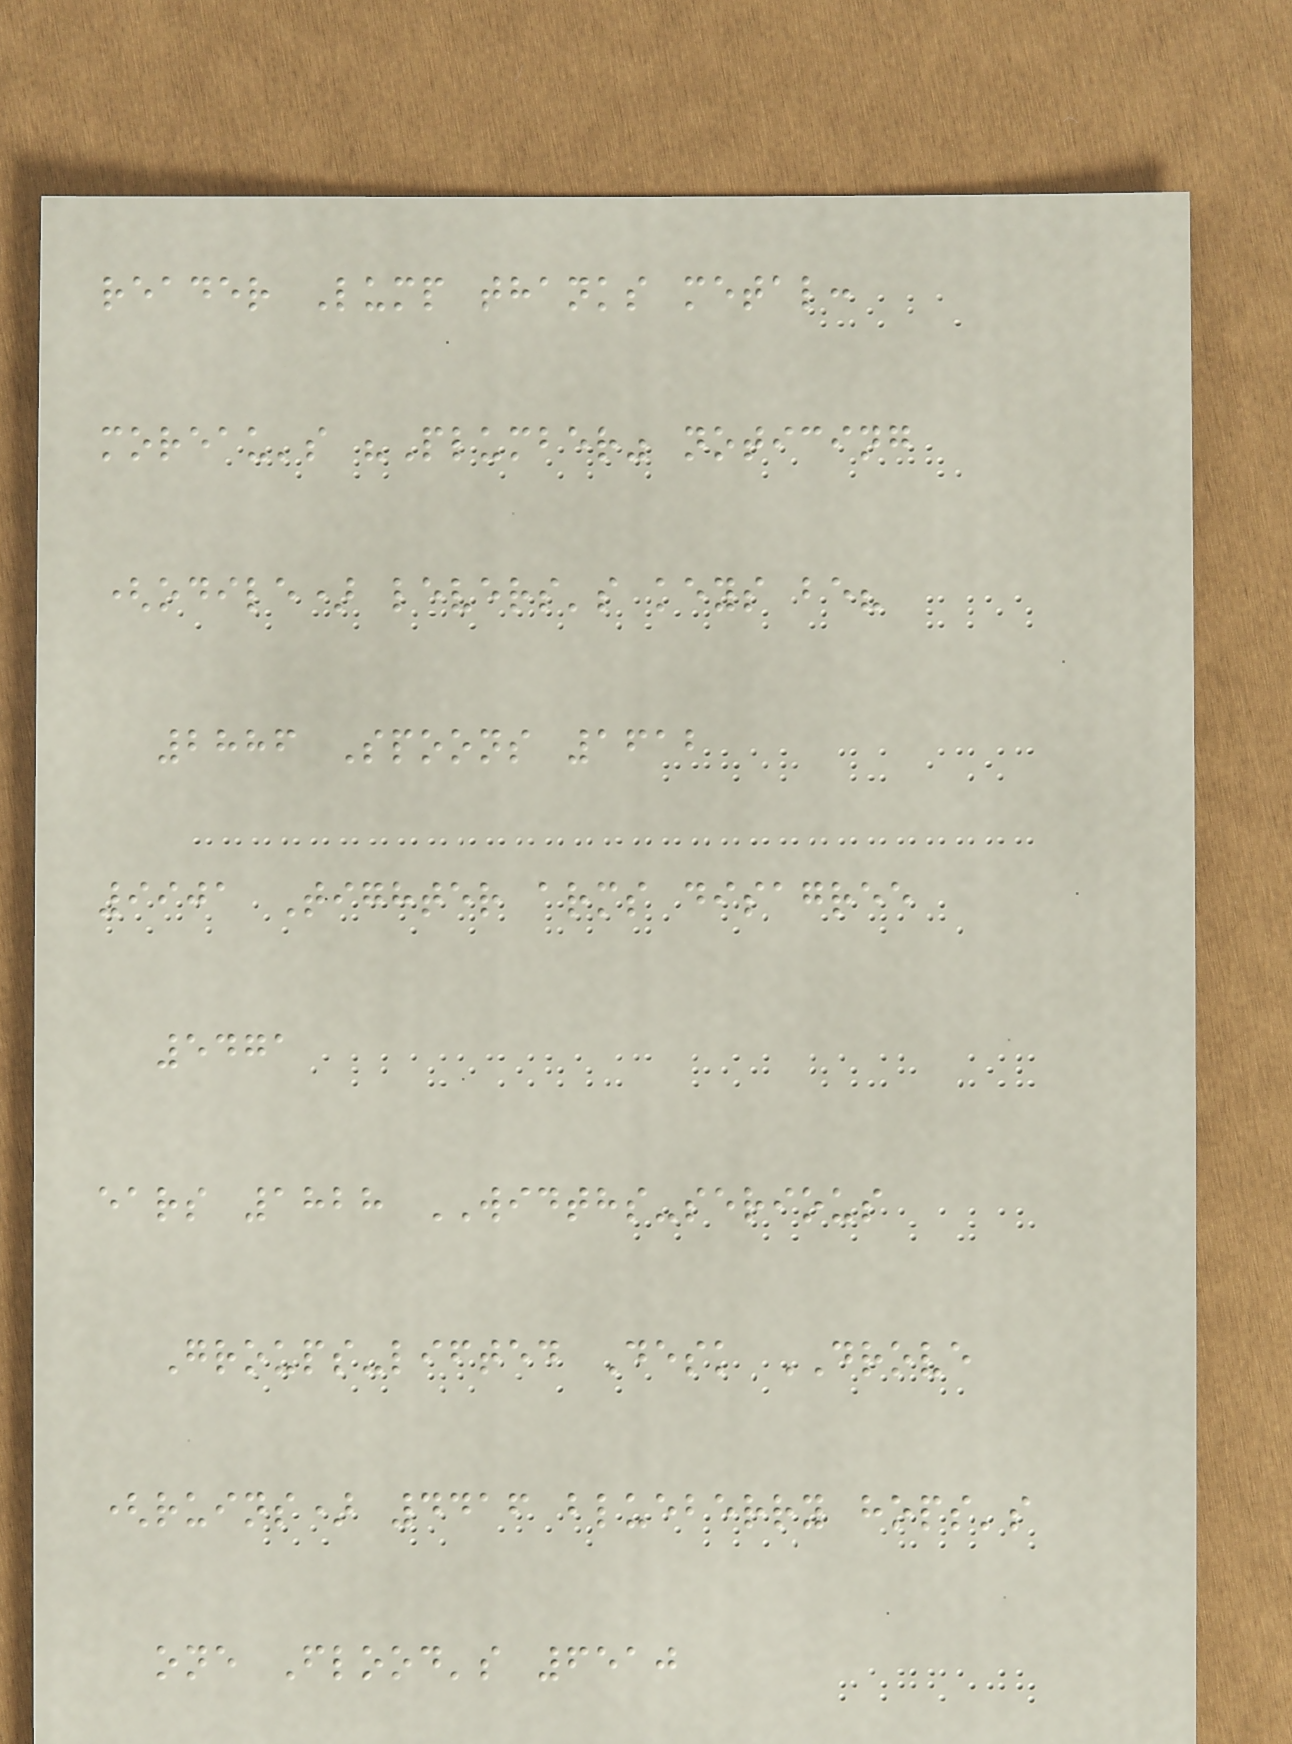reader Lump thanks metal:
moreau's "Plumber" noticing
(odile) levers's keys be?
2886 Spoons 1612
9901 Tighter arms disagree
5471
ears 1828 WIDTHS-serious
Groups-lifted Desk DROVE
(ruins) 4416 blueberry hops's
one Flood's 6510
